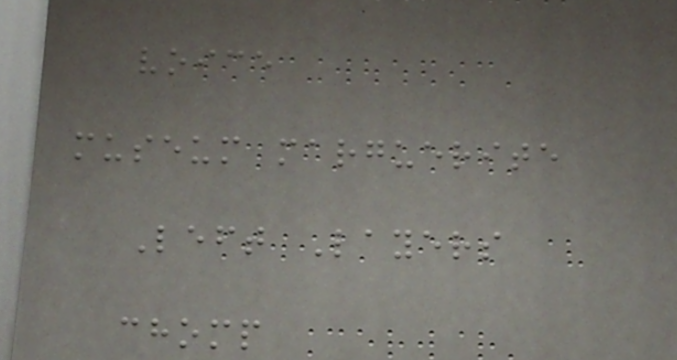voice
museum marguerite
Left Layers
chomp
